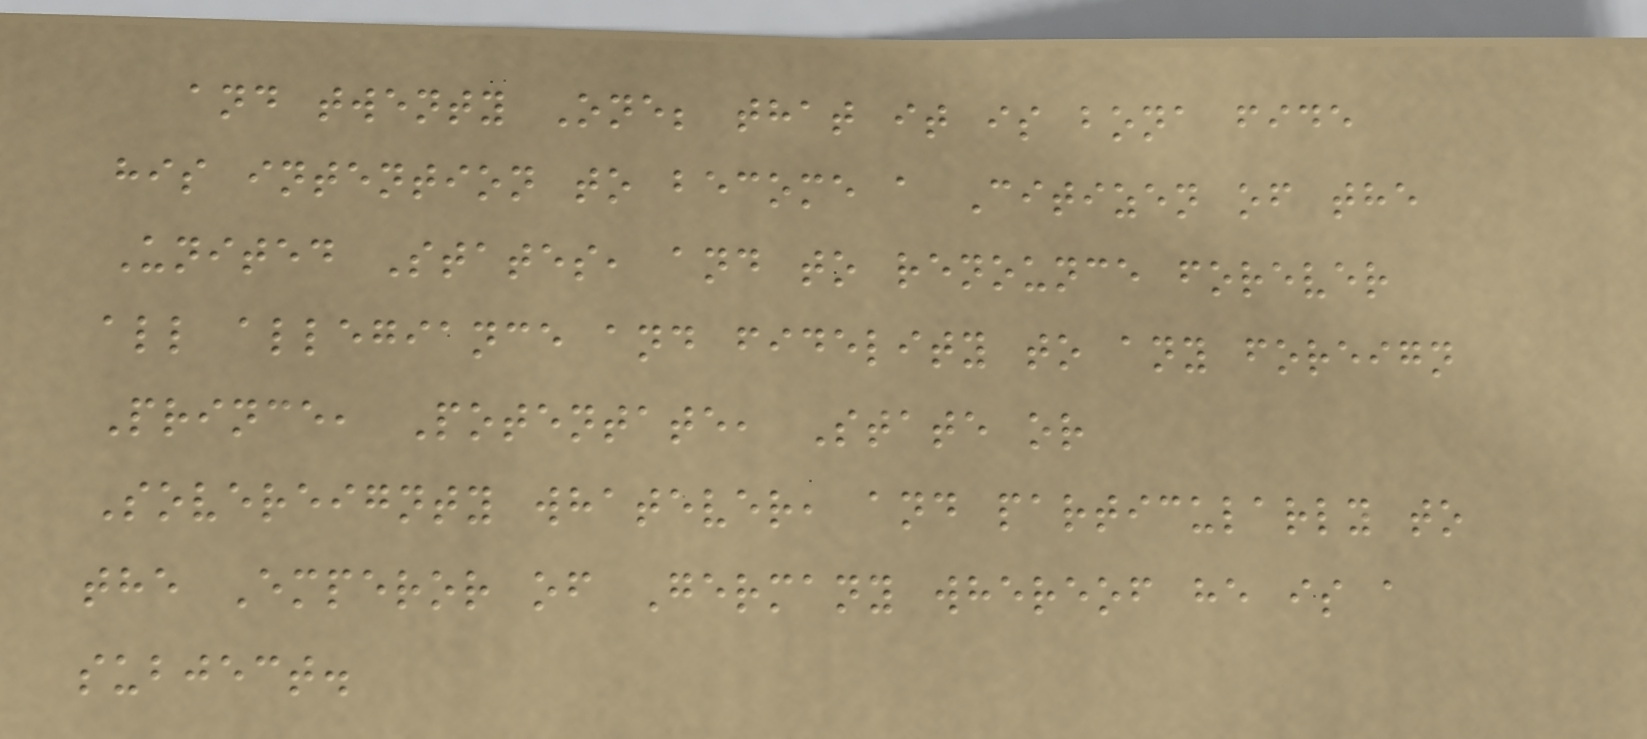and twenty One; that it is bona fide
his intention to become a Citizen of the
United States, and to renounce forever
all allegiance and fidelity to any foreign
Prince, Potentate, State or
Sovereignty whatever, and particularly to
the Emperor of Germany whereof he is a
subject.
